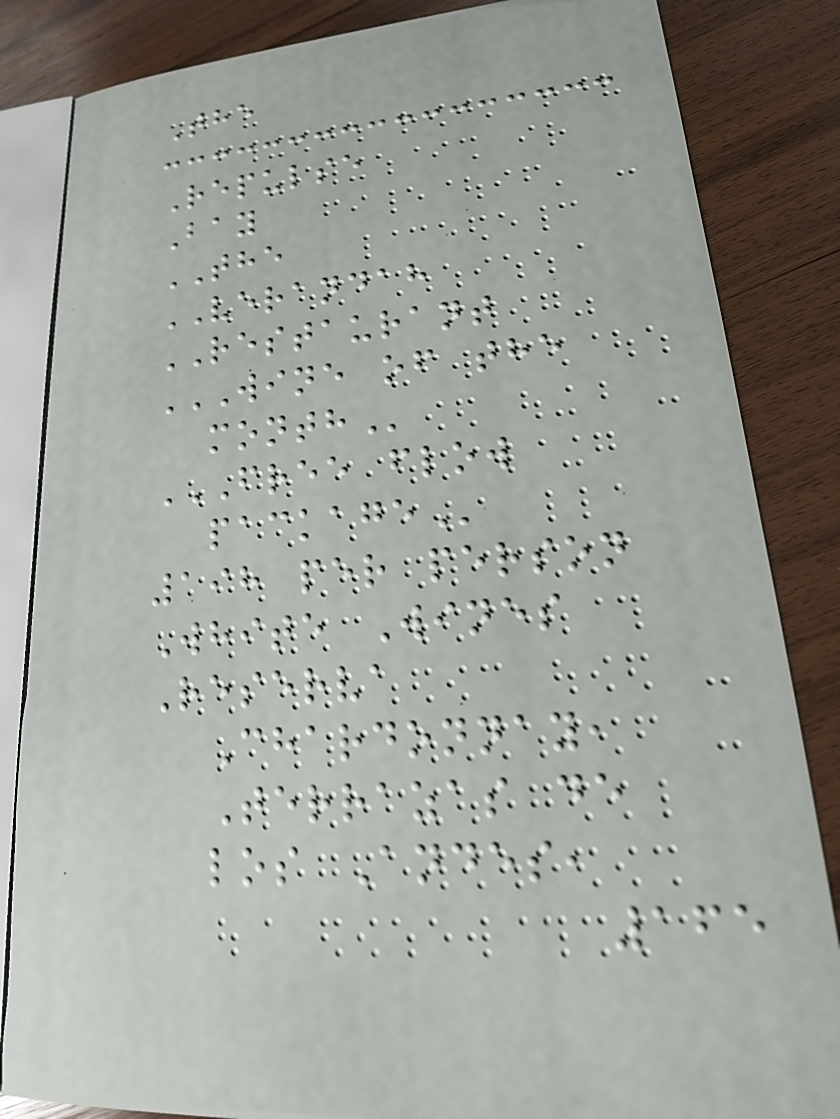The
Repulse
Bay
THE
VERANDAH
RESTAURANT
WINE OF THE
MONTH
FREE FLOW
PACKAGE
198 per person
White Wines
Reserva
Chardonnay,
Terrazas de
los Andes,
165
